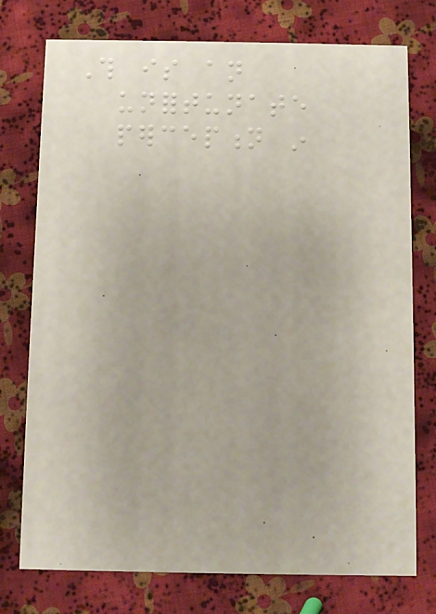This is an
unfortunate
perception in
